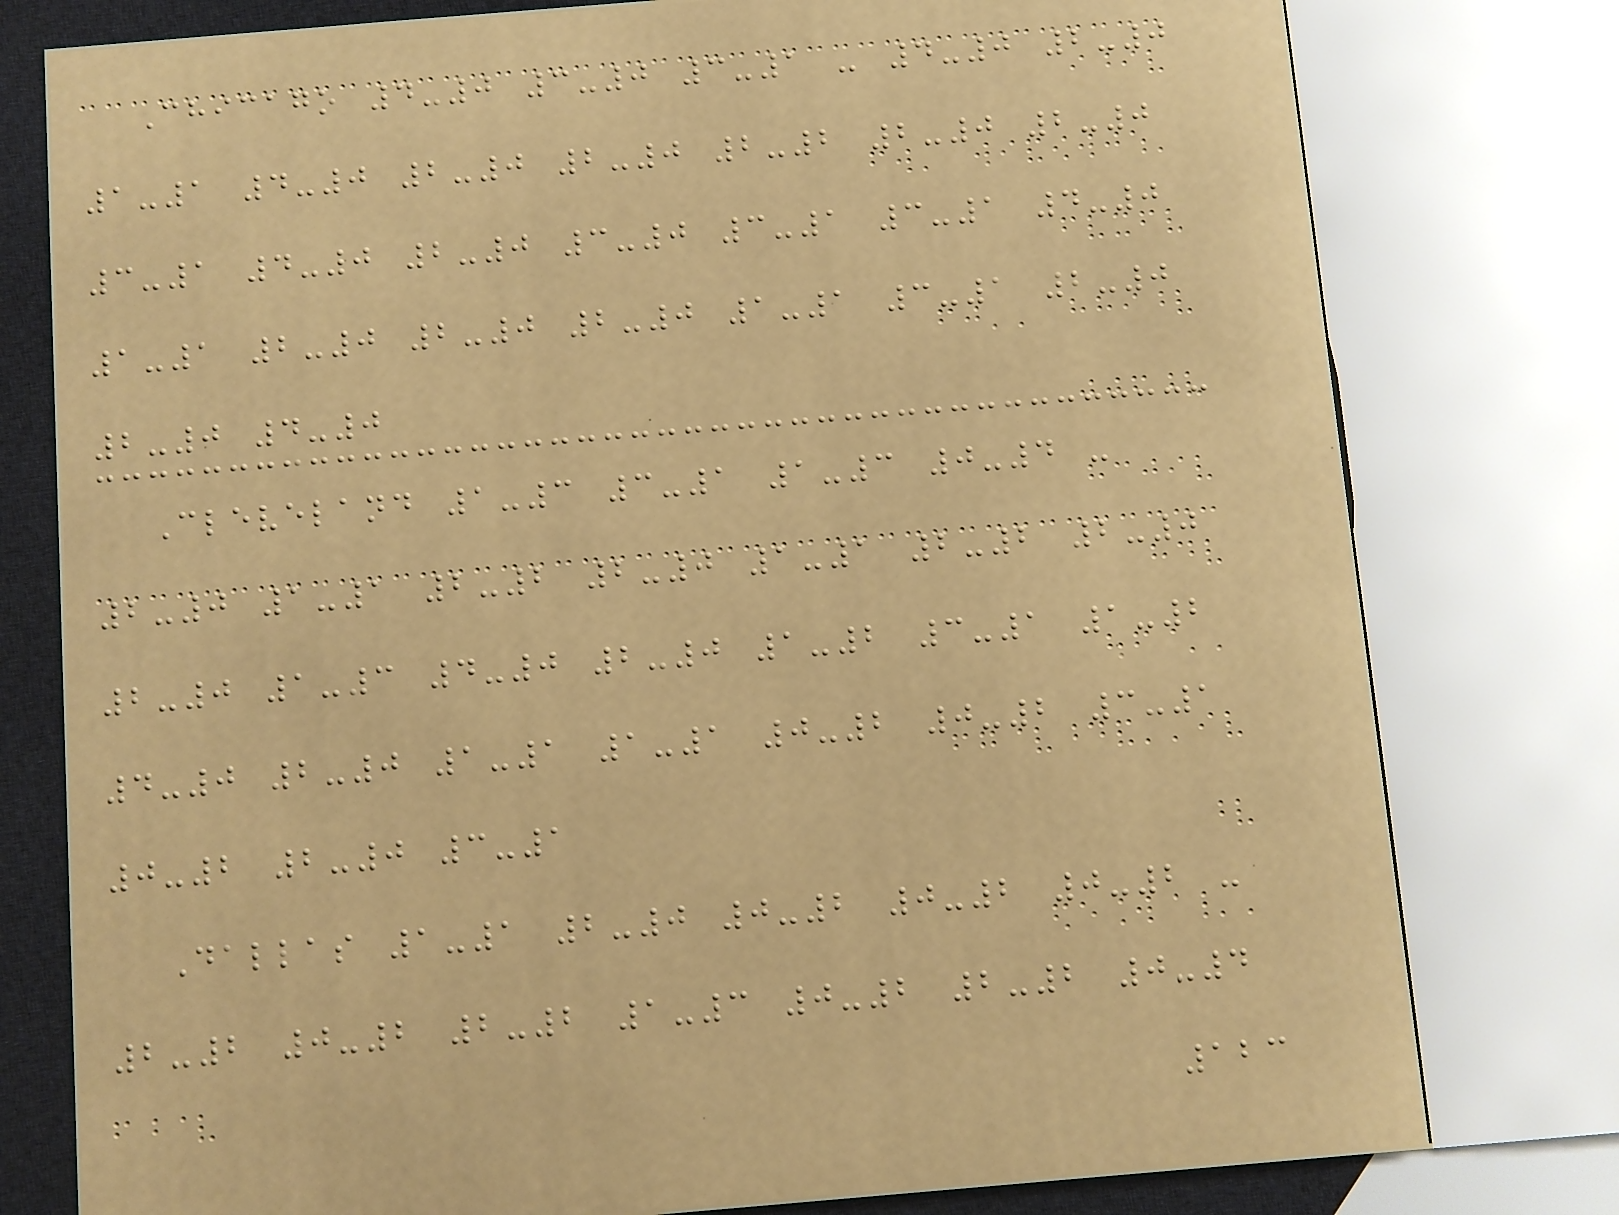Chicago 4-0 3-0 3-1 - 4-0 2-0
1-1 4-0 2-0 2-0 2-2 2-0 2-0
3-1 4-0 2-0 3-0 3-1 3-1 4-0
1-1 2-0 2-0 2-0 1-1 3-1 2-0
2-0 4-0
Cleveland 1-3 3-1 1-3 0-4 -
2-0 1-1 2-2 2-0 1-1 2-2 2-0
2-0 1-3 4-0 2-0 1-2 3-1 1-2
4-0 2-0 1-1 1-1 0-2 0-2 3-1
0-2 2-0 3-1
Dallas 1-1 2-0 0-2 0-2 0-2 -
2-2 0-2 2-2 1-3 0-2 2-2 0-4
123
